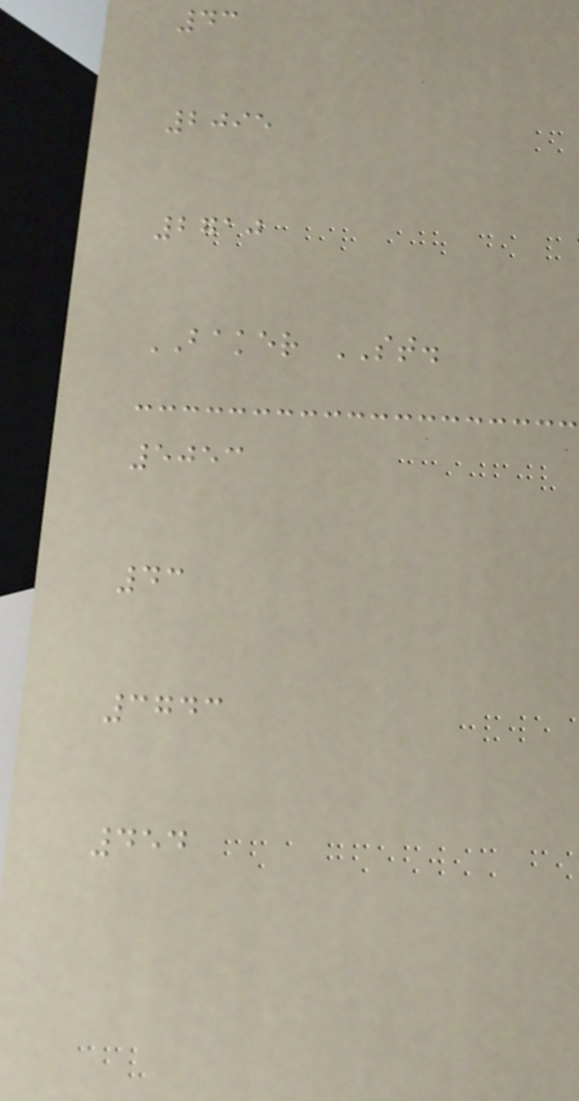43
2095
2710
BAKER ST.
5053
43
3743
454
